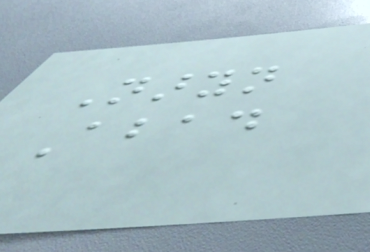Naryn
Abad
